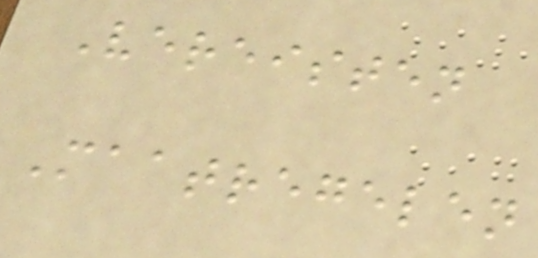Vereisten
Maatregelen
